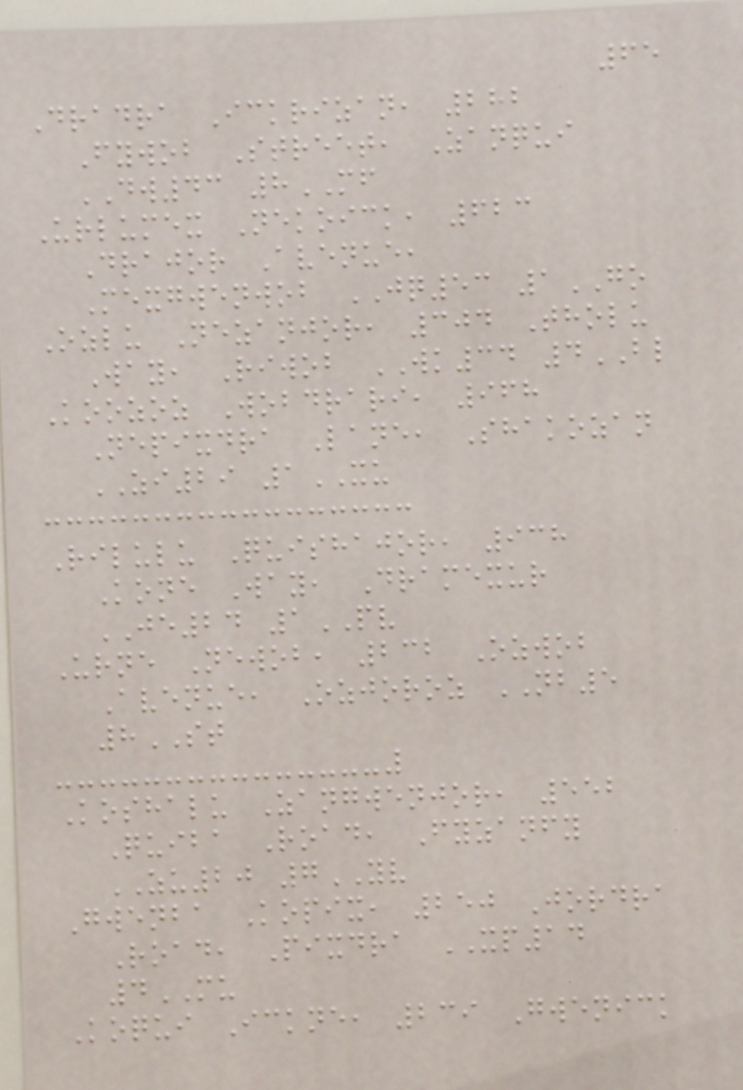65
Dradra Ickrizan, 282
Fywob Street, Zanqui
DW43 8MF
Urlumex Nekoick, 623
Drajor Avenue,
Mexgwenwob JQ53 1GO
Ozlu Nezanjor, 304 Tholu
Way, Riwob WK34 4BL
Koozoz Wobdrari, 968
Nepixdra Lane, Shakozan
ZI29 1XU
Rilulu Quishajor, 938
Kone Way, Dramexur
JE24 1PV
Urne Newob, 232 Ozwob
Avenue, Ozjoroz NB5
8ST
Koshalu Zangwenjor, 552
Quiba Road, Fyzanfy
ZU20 7YV
Gwenba Kopix, 250 Jordra
Road, Pixdra XP14
4MU
Koqui Ickne, 239 Gwenick
